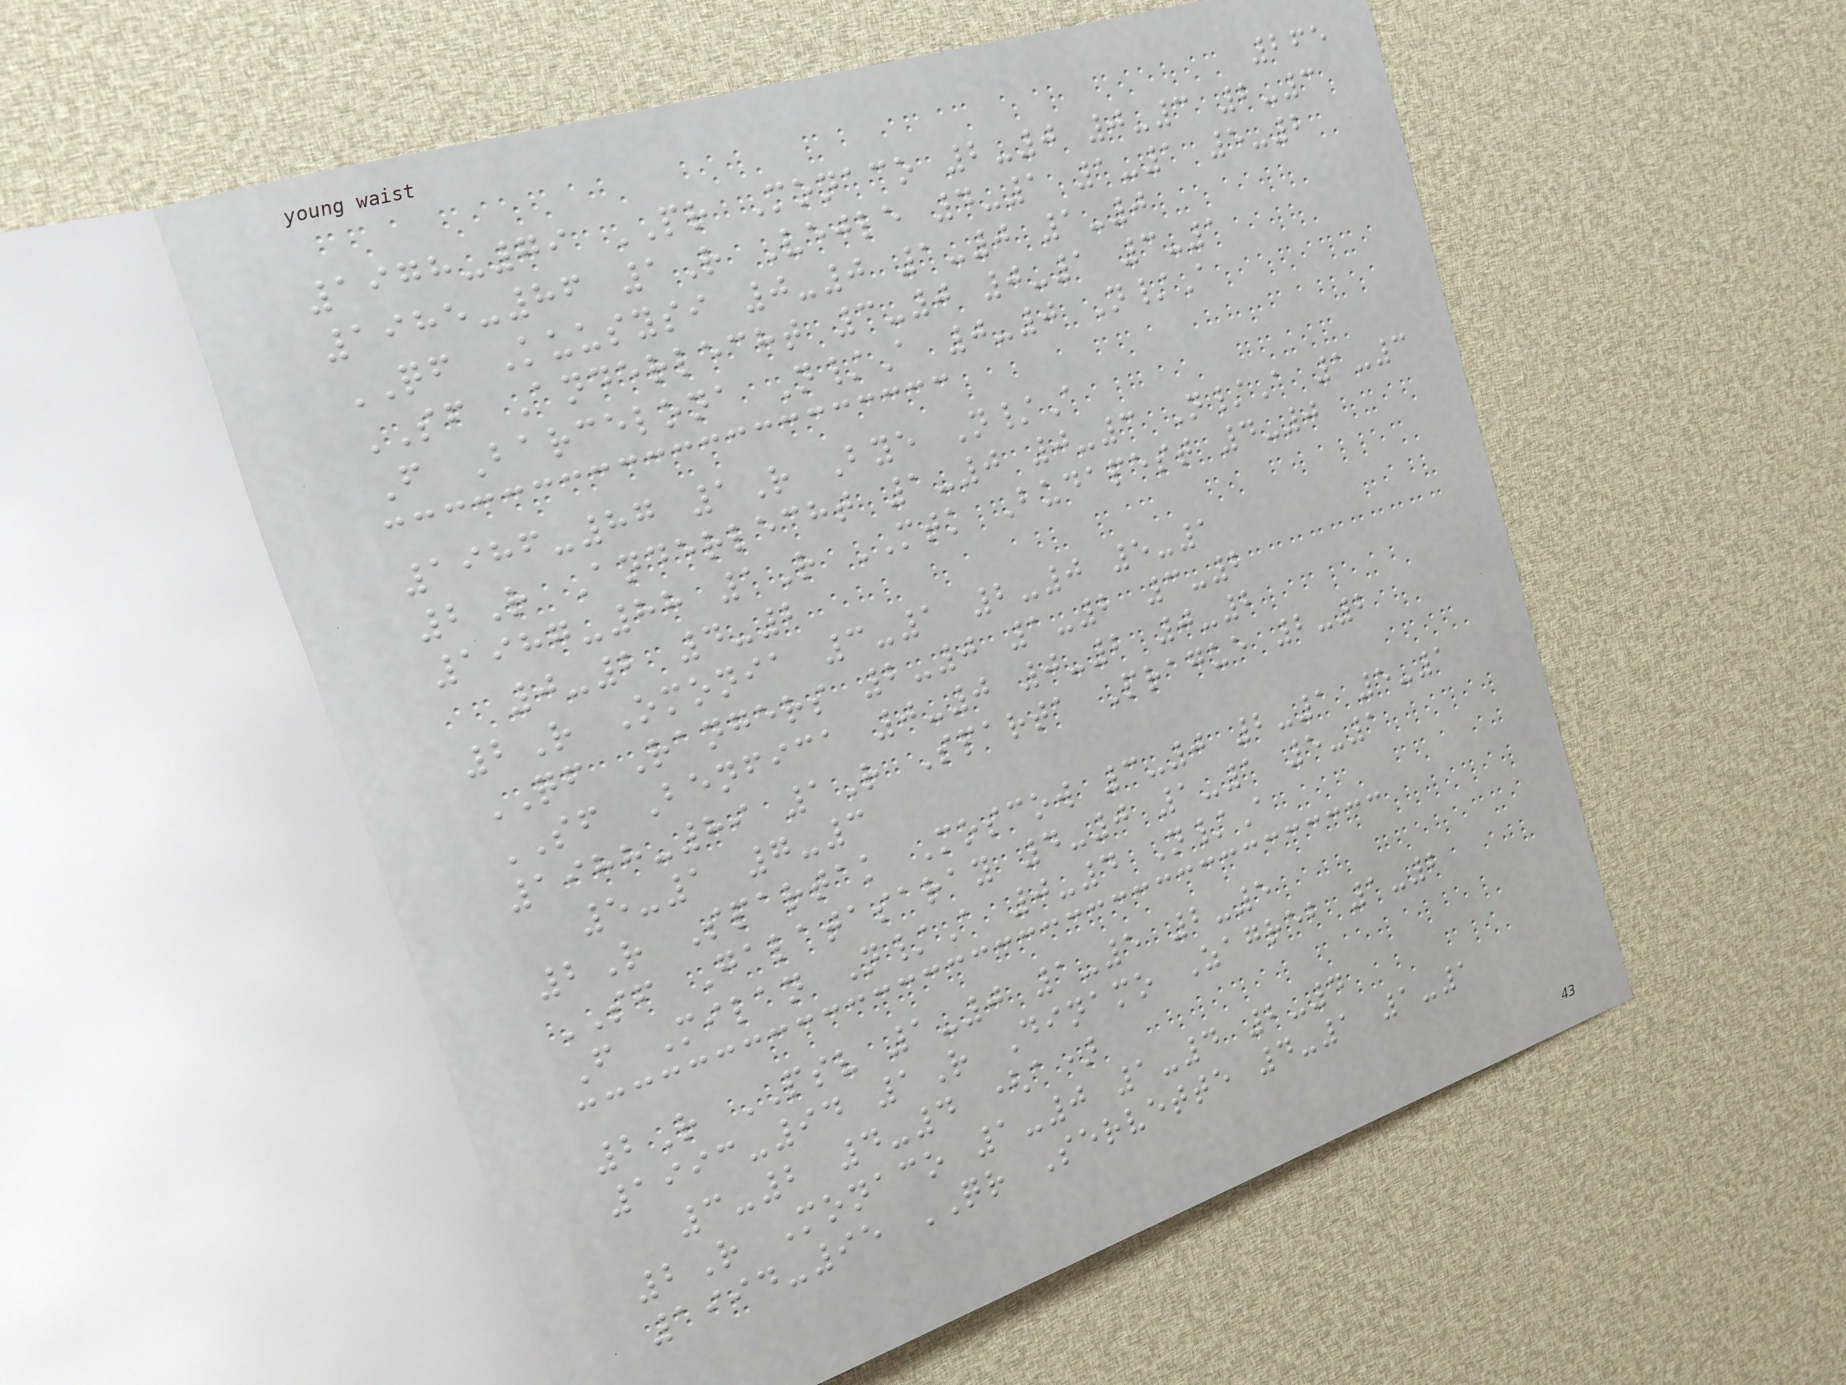265
1978-79 PR Monaco 2-0 0-3 2-3
1985-86 1R Vejle 4-1 1-1 5-2
QF Kuusysi 0-0 1-0 1-0
SF Anderlecht 3-0 0-1 3-1
F Barcelona N/A 0-0 N/A
1986-87 1R Bye N/A
2R Anderlecht 1-0 0-3 N/A 1-3
1987-88 1R MTK Budapest 4-0
0-2 4-2
2R Omonia 3-1 2-0 5-1
QF Rangers 2-0 1-2 3-2
SF Benfica 0-0 0-2 0-2
1988-89 1R Sparta Prague 2-2
5-1 7-3
2R Spartak Moscow 3-0 2-1 5-1
SF Galatasaray 4-0 1-1 5-1
F Milan N/A 0-4 N/A
2R PSV 1-0 1-5 2-5
1993-94 1R Dinamo Zagreb 1-2
3-2 4-4 (a)
2R Monaco 1-0 1-4 2-4
1994-95 QR Servette 4-1 1-1
